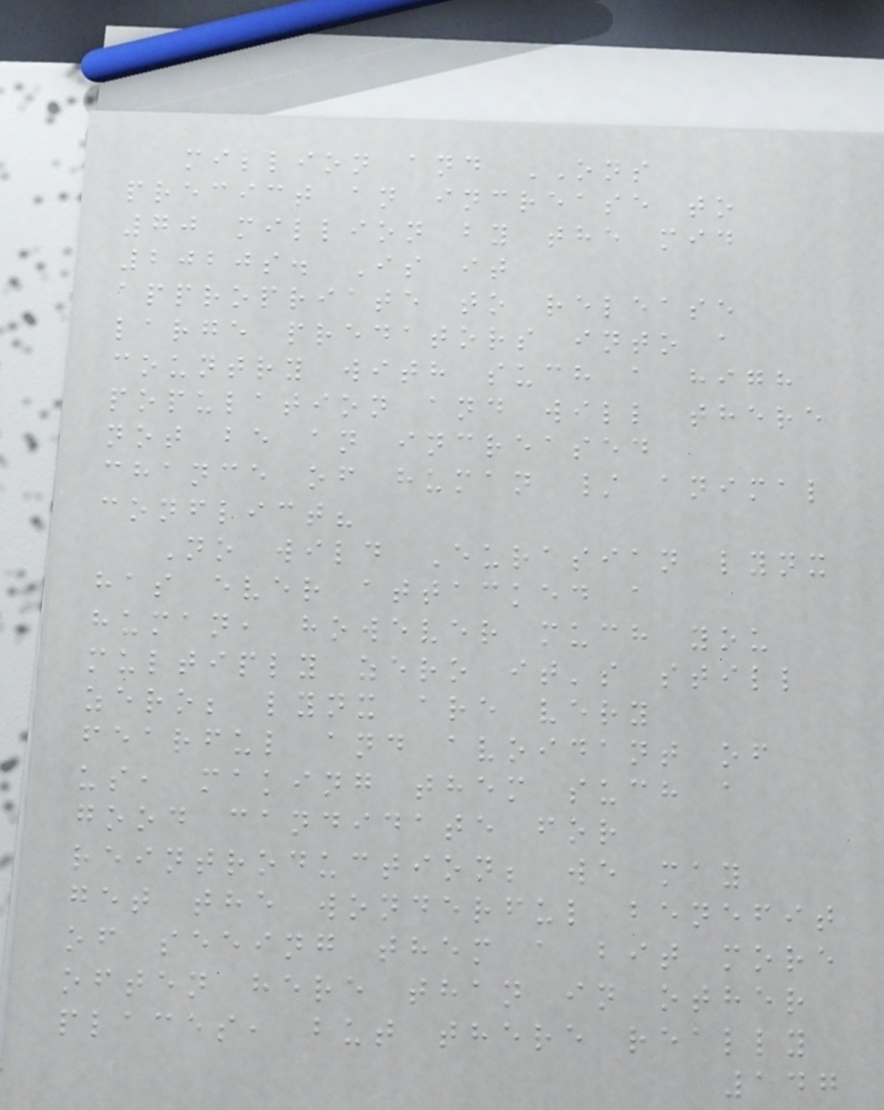million and ONS
precict an increase to
70 million by the mid
2020s. Is it
appropriate to release
large predators into a
country with such a high
population and will there
not be an increased
chance of human / animal
conflict?
No wild Eurasian lynx
has ever attacked a
human, however much you
multiply zero it's still
zero; lynx are very
fearful and avoidant of
us, making them such a
good candidate for
reintroduction; we may
get the wonderful benefit
of seeing them a bit more
often here than in other
places, but there really
147
